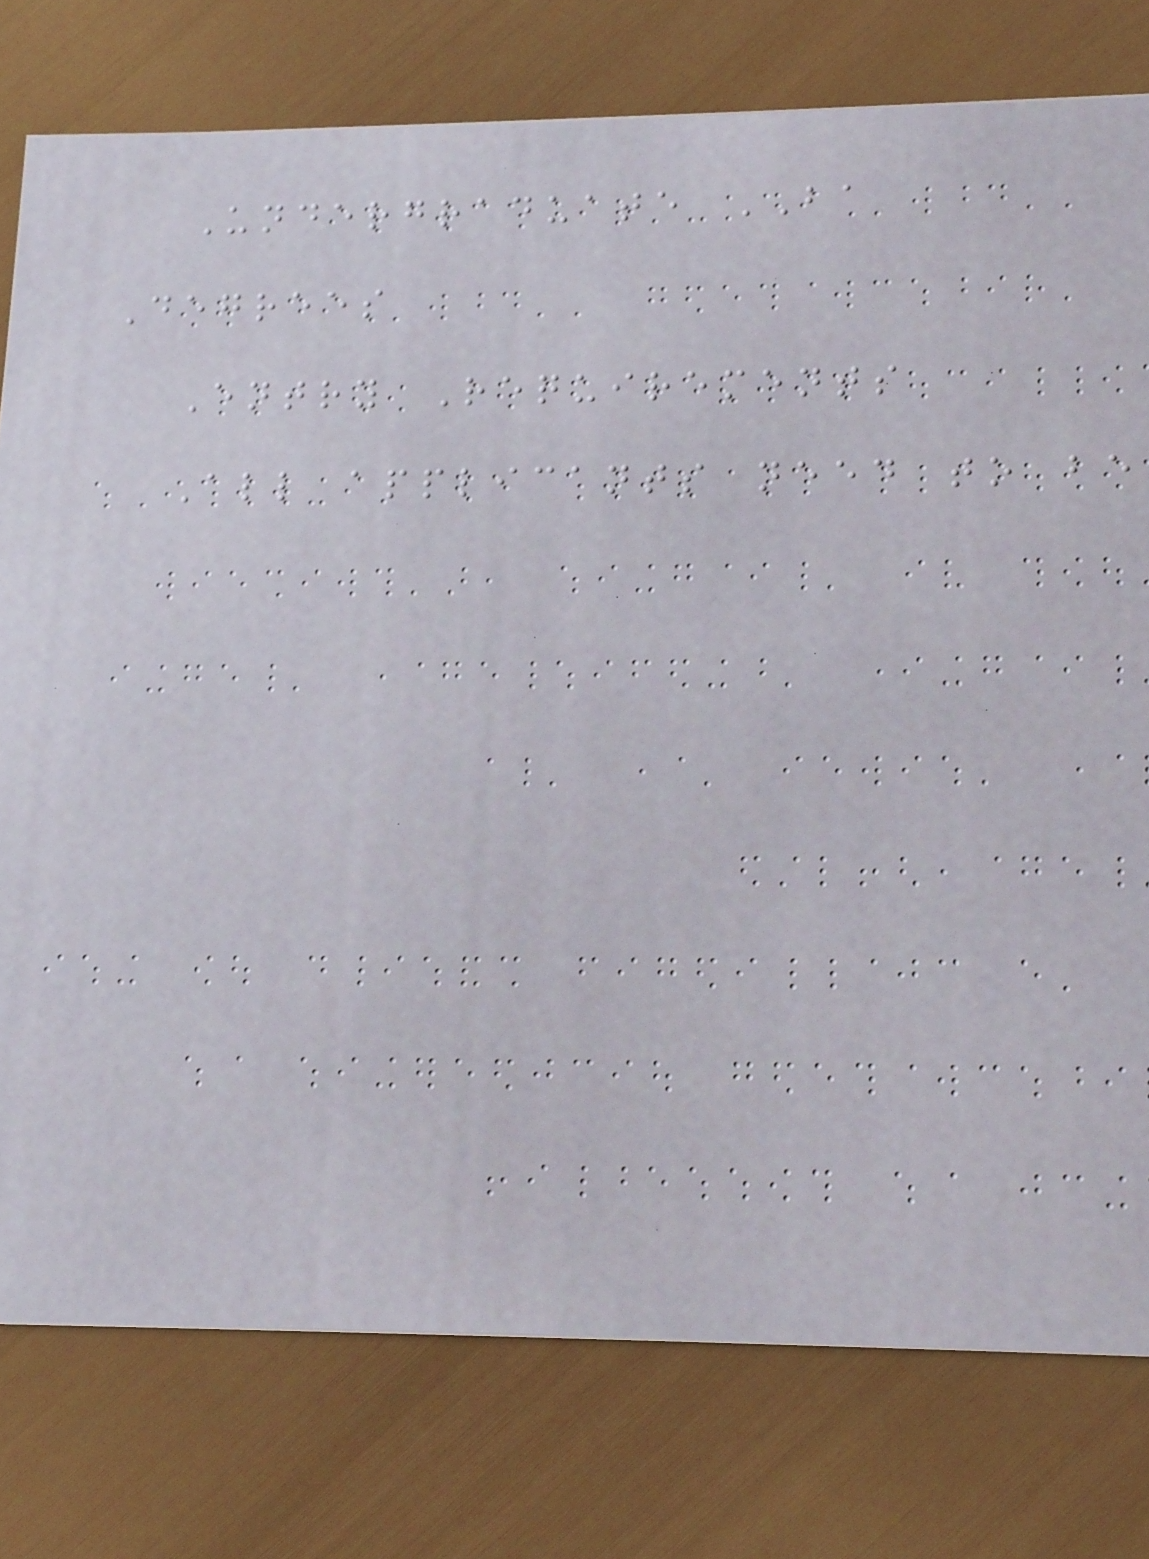Undergraduate BA
Degrees
Entry Requirements
All applicants need to be
